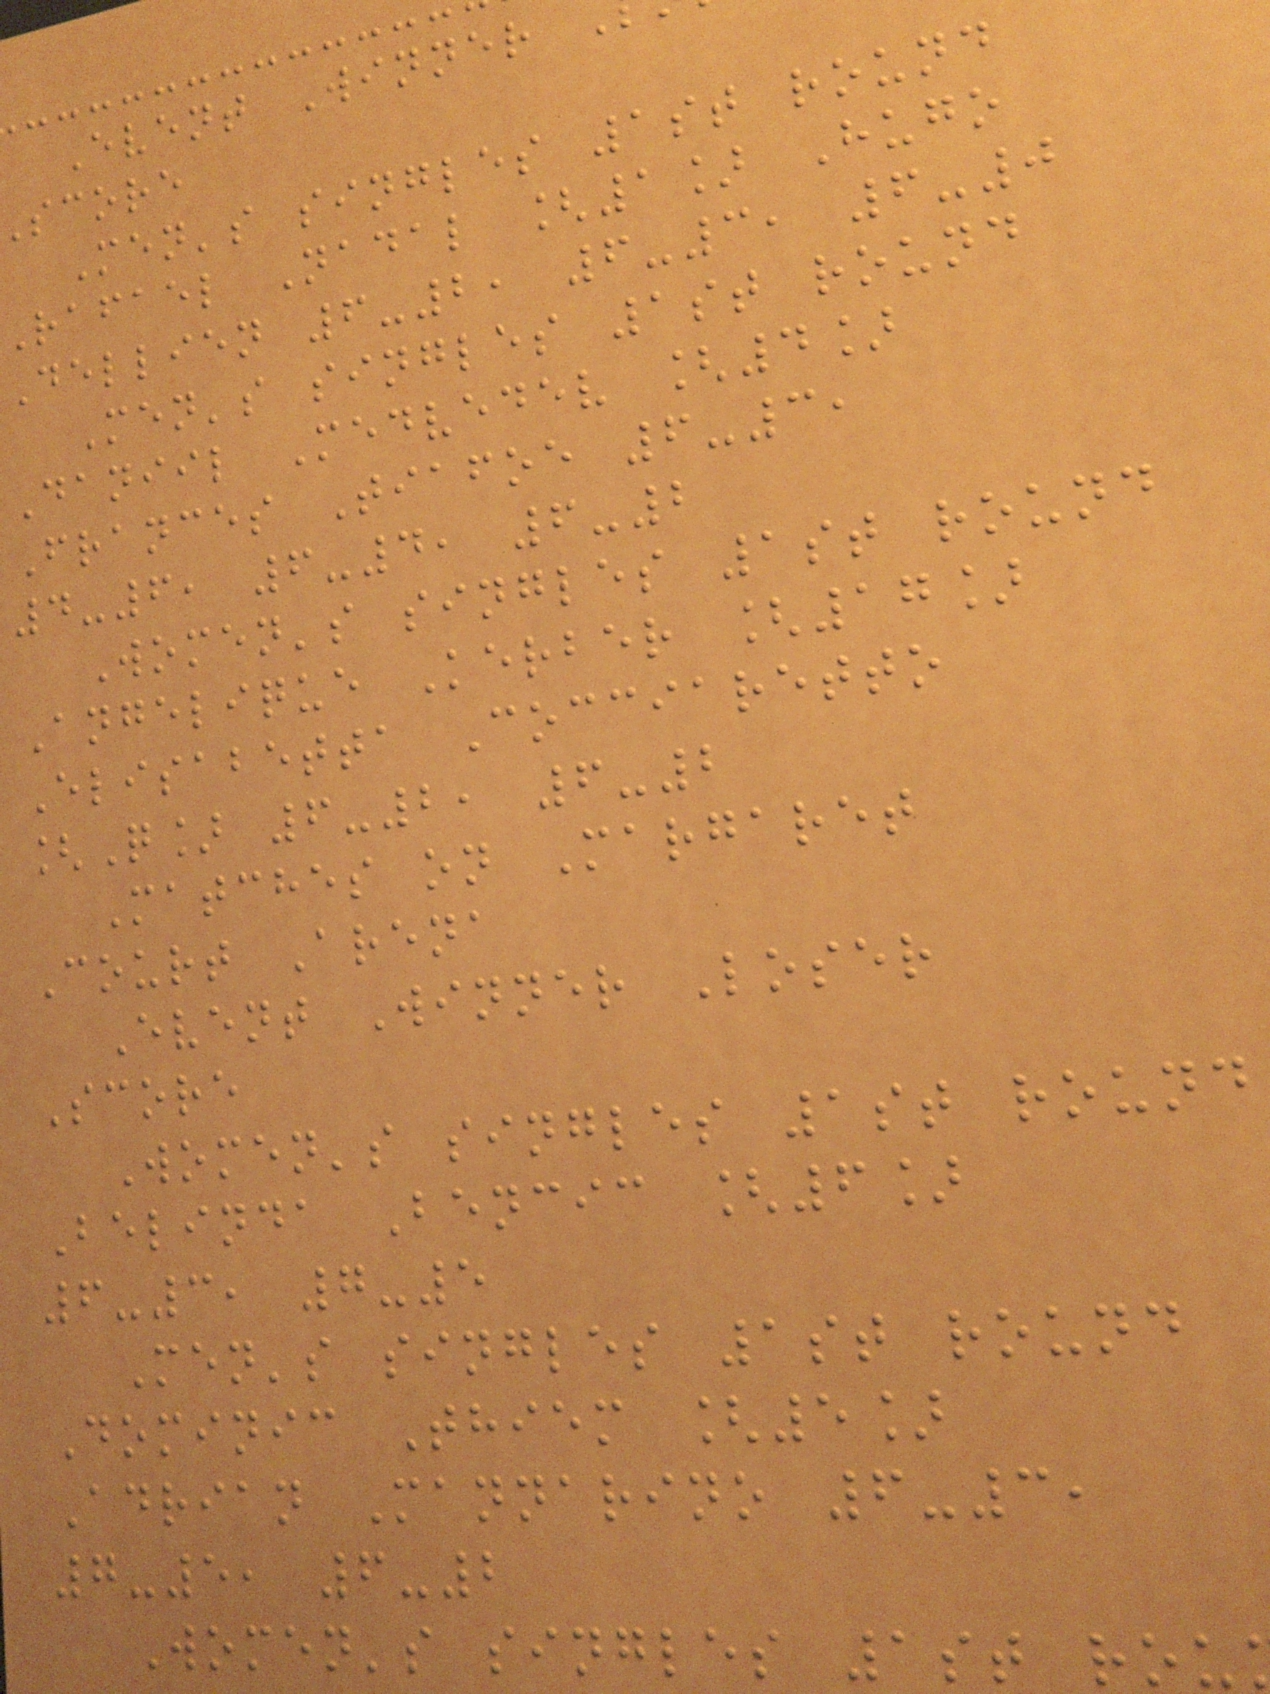Event Winner
score
Men's singles 1st round
Rafael Nadal [1] Hugo
Dellien 6-2, 6-3, 6-0
Men's singles 1st round
Daniil Medvedev [4]
Frances Tiafoe 6-3,
4-6, 6-4, 6-2
Women's singles 1st round
Angelique Kerber [17]
Elisabetta Cocciaretto
[Q] 6-2, 6-2
Matches on Margaret
Court Arena
Event Winner Loser
Score
Women's singles 1st round
Belinda Bencic [6]
6-3, 7-5
Men's singles 1st round
Dominic Thiem [5]
Adrian Mannarino 6-3,
7-5, 6-2
Women's singles 1st rou
